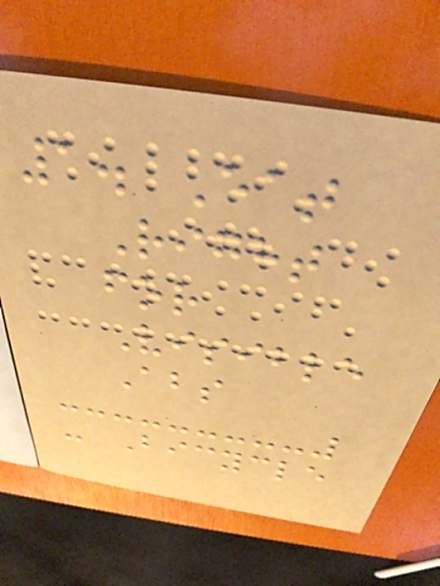1. Eat
Right
for
Visible
Abs
- Bicycle
